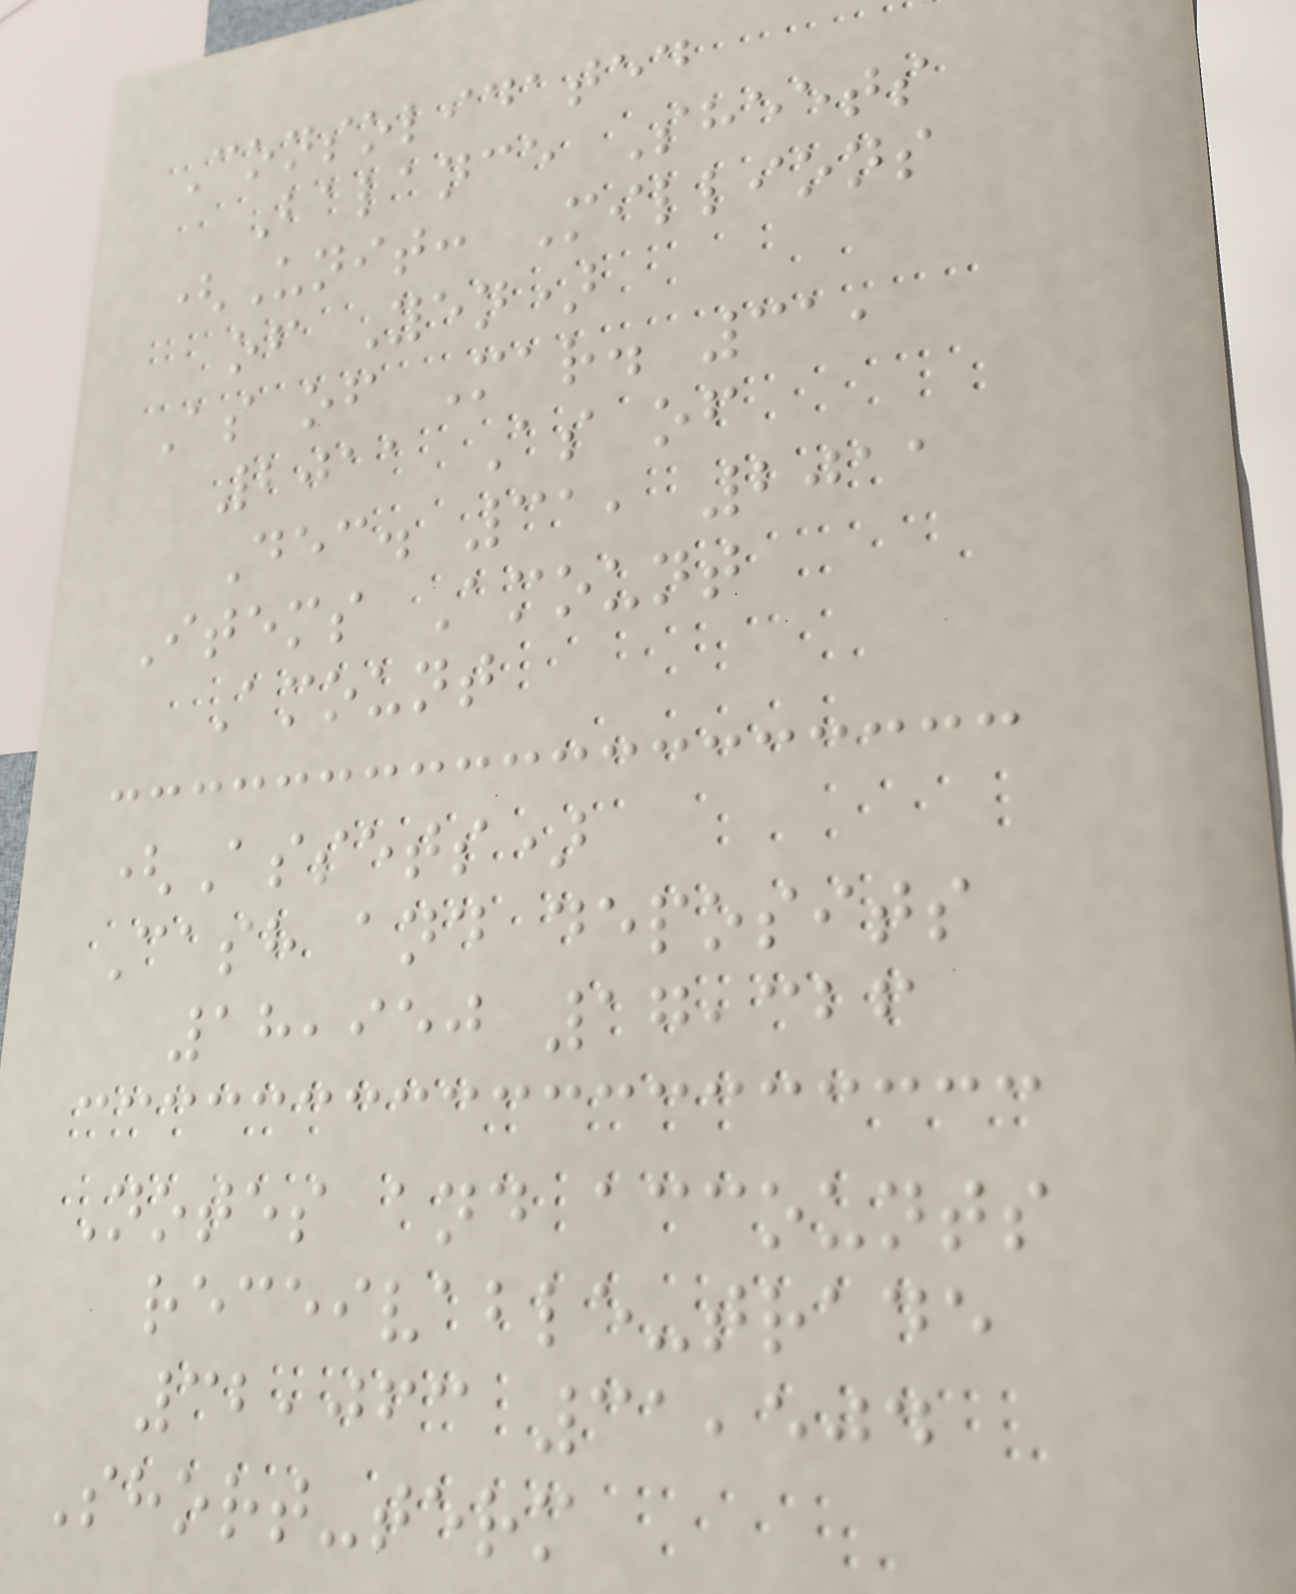Consolidated
Balance Sheets
(Unit: Millions
of Yen)
As of Mar. 31,
2011 As of
Dec. 31, 2011
Items Amount
Amount
(Assets)
Cash and deposits
18,950 17,326
Notes and accounts
receivable-trade
32,063 31,504
Short-term
